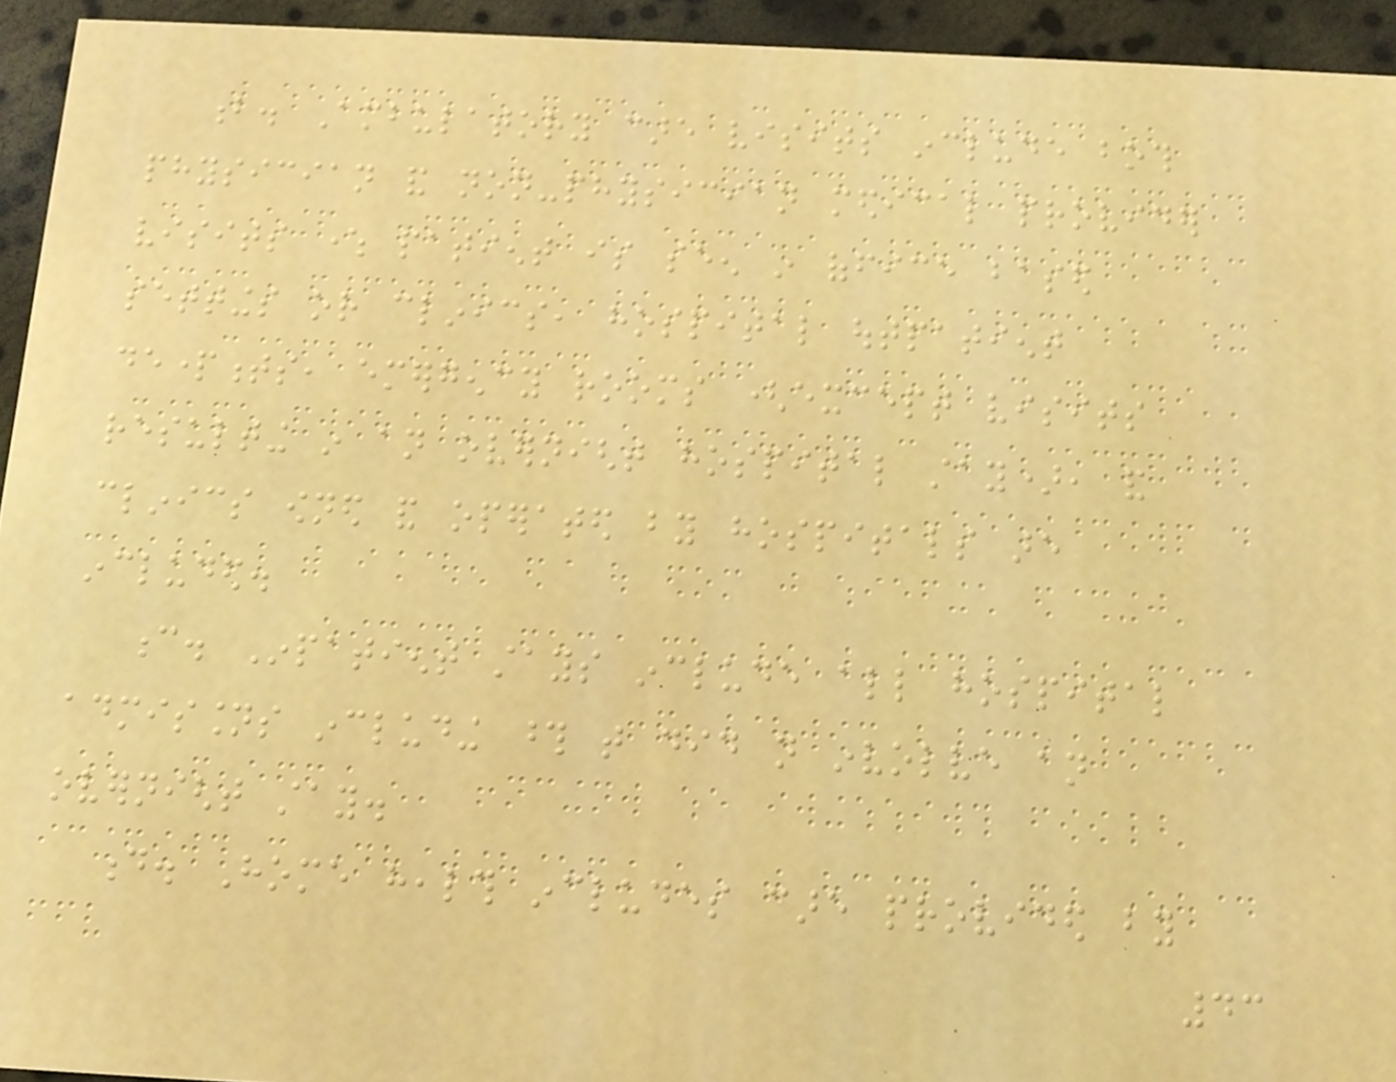b. Ambulatory care visits include both
physician and non-physician medical provider
visits where patient is seen in office based
settings or clinics, hospital outpatient
departments, emergency rooms (except visits
resulting in an overnight hospital stay), and
clinics owned and operated by hospitals are
included.
c. Inpatient stays include all hospital
admissions including those that did not involve an
overnight stay.
d. Home health includes care provided by
43
